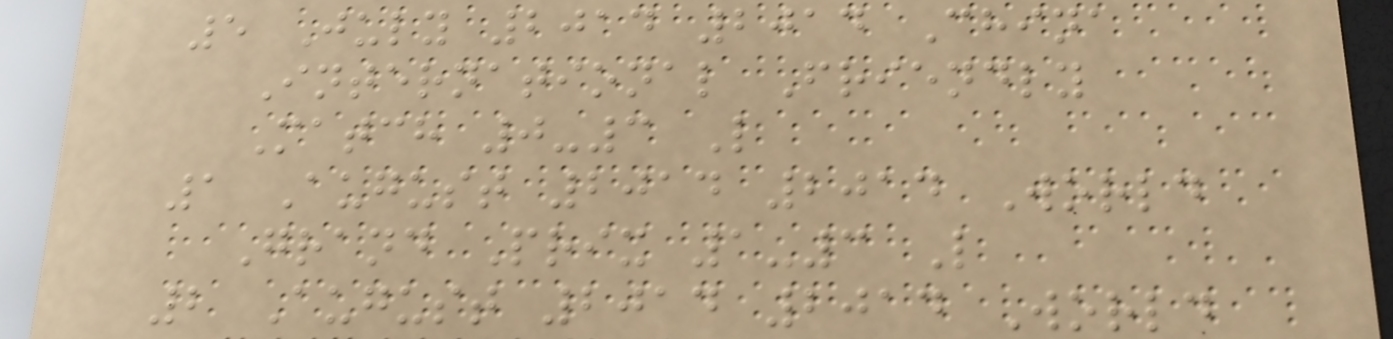5 July 2014 2014 China
International Friendly
Match 0-3 L
1 August 2014 2014 World
Grand Prix 1-3 L
2 August 2014 2014 World
